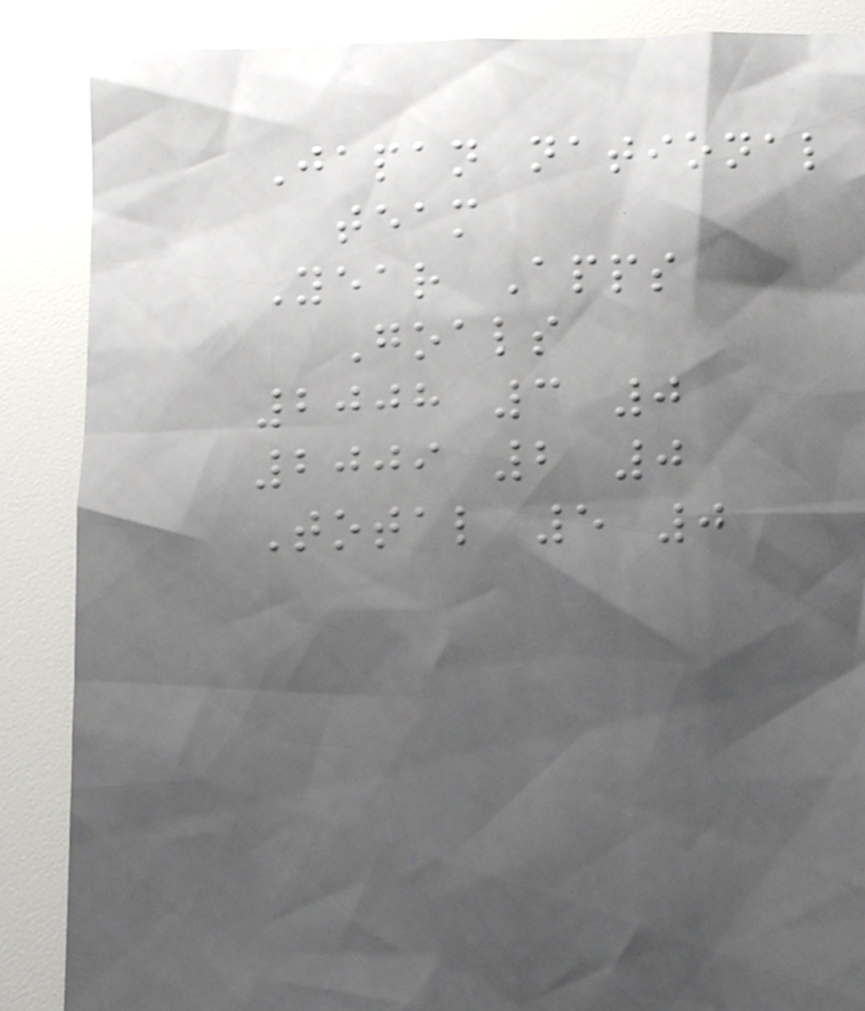Japan national
team
Year Apps
Goals
2008 3 0
2009 2 0
Total 5 0
